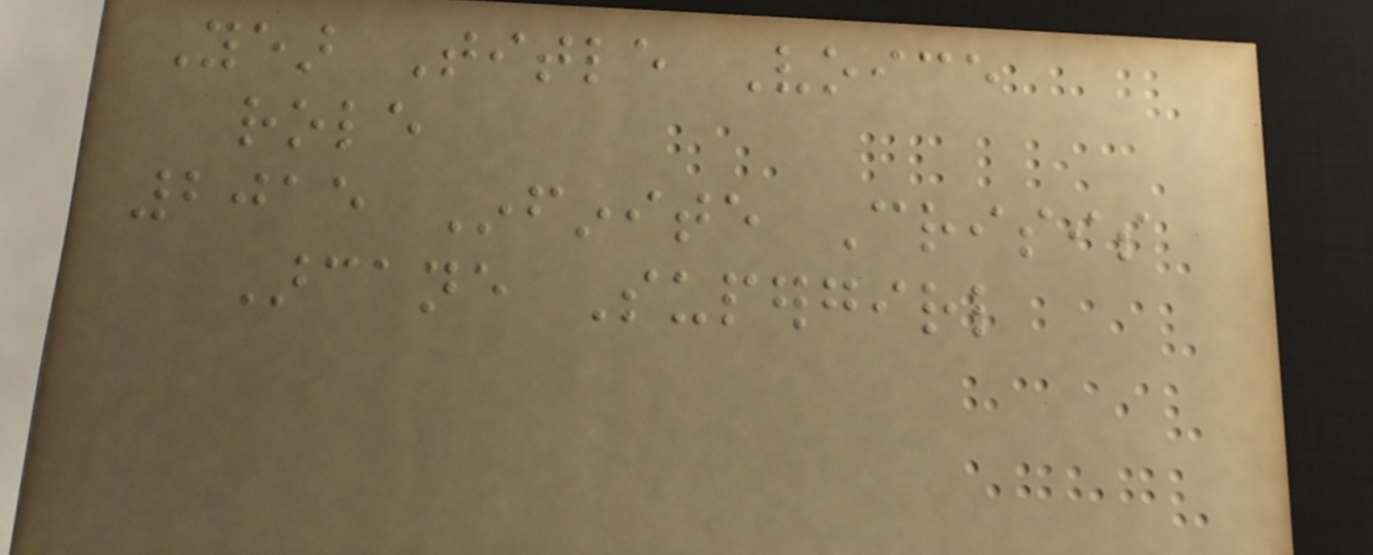Year Title Voice
role
2015 Infinite Crisis
Arcane Supergirl
